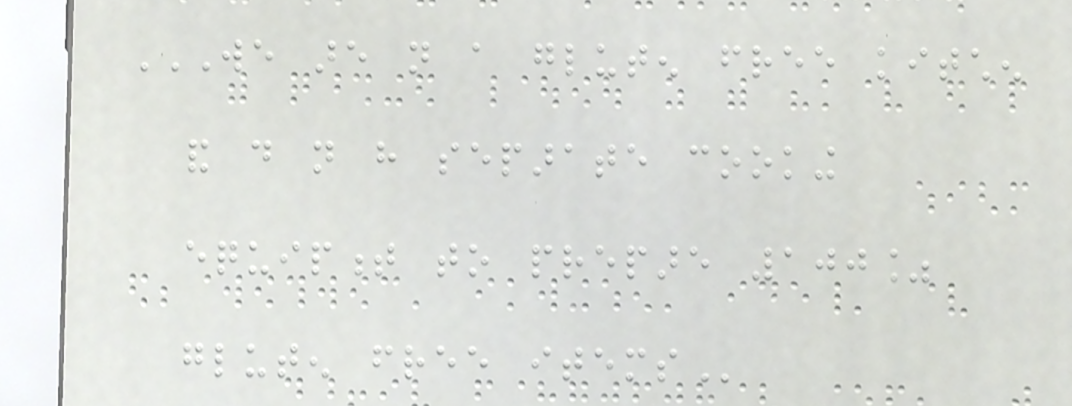WE ARE NOT A GLUTEN FREE KITCHEN
AND DO NOT HAVE SEPARATE COOKING
EQUIPMENT TO PREPARE 100%
GLUTEN FREE ITEMS
